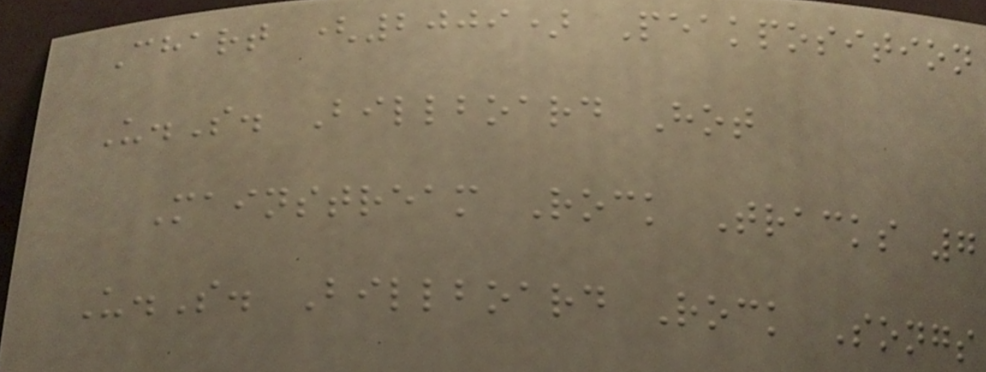Chart (2009) Peakposition
U.S. Billboard Hot
Mainstream Rock Tracks 7
U.S. Billboard Rock Songs
